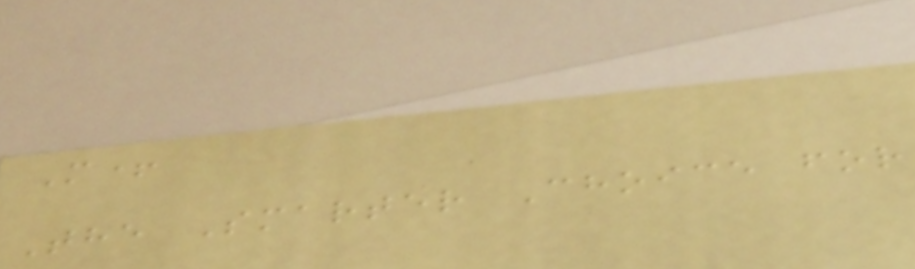M+
The Smarter Choice for
